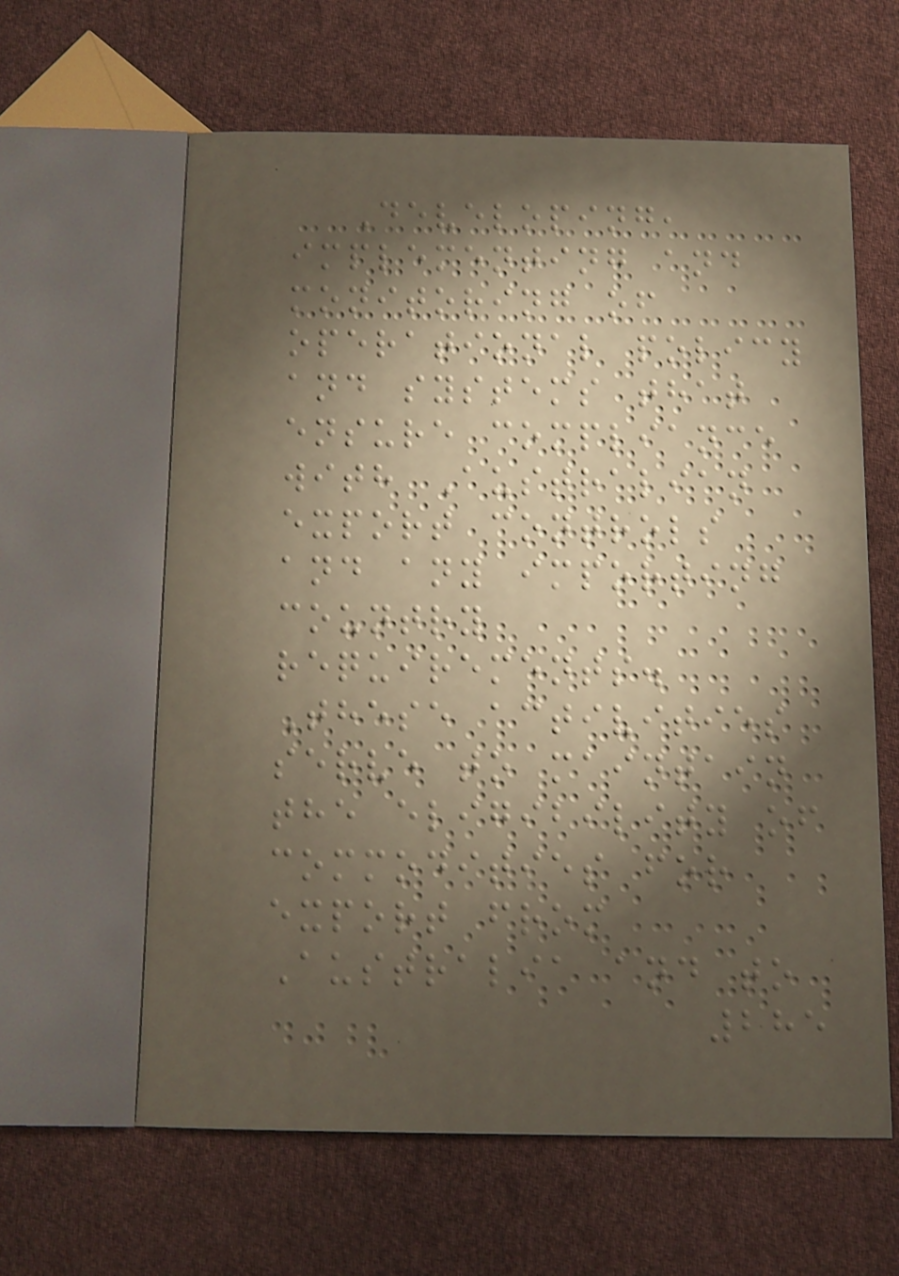Developing,
implementing and
monitoring of
operational policy
and systems that
ensure compliance
with Australian
export controls
and any importing
country
requirements.
These activities
serve to maintain
the eligibility of
commodities for
export from
Australia and to
285
